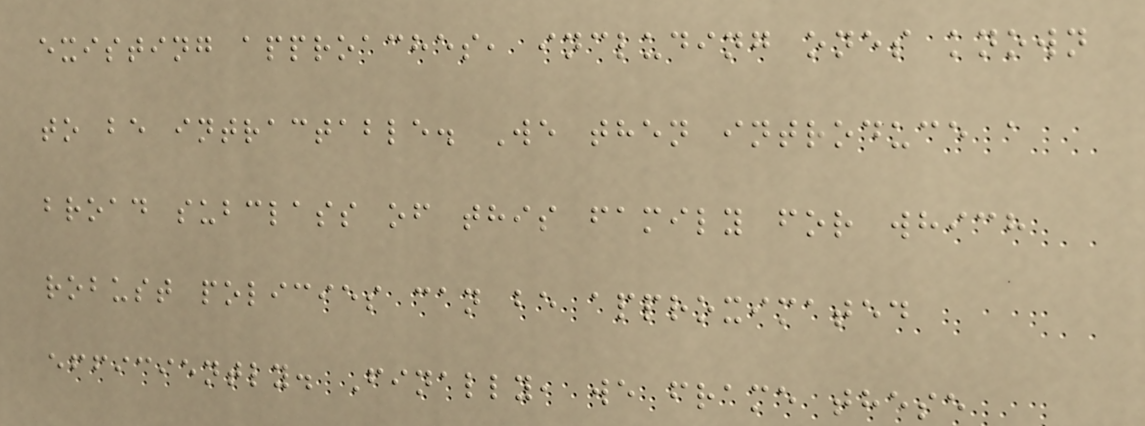existing approaches, including ones known
to be intractable. We then introduce a
broad subclass of this family for which
robust policies can be approximated
efficiently. Finally, we frame these
